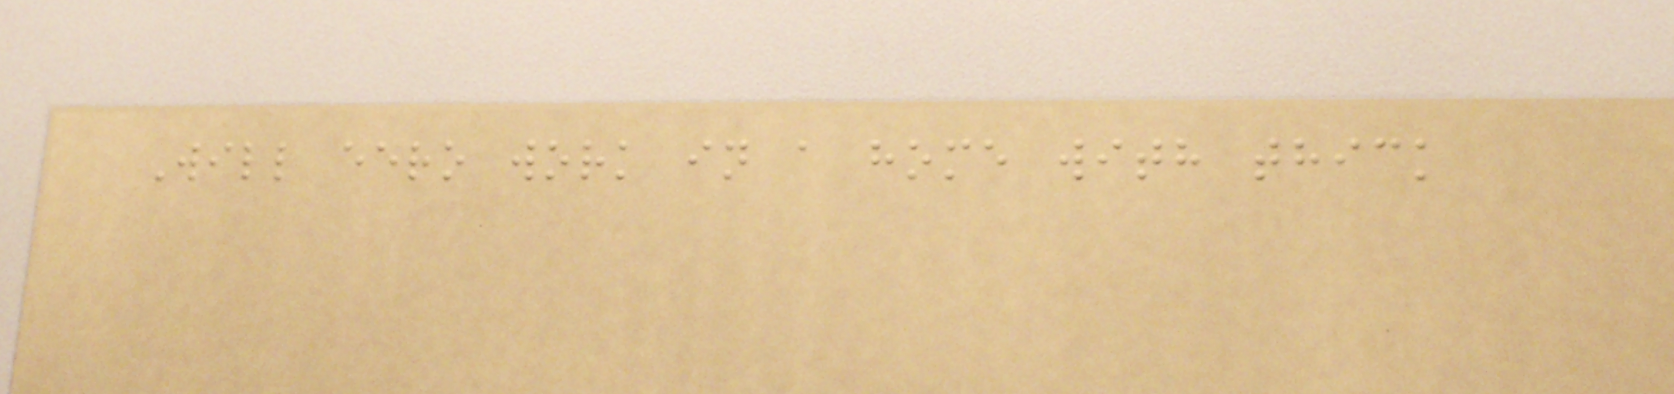Will eero work in a home with thick
